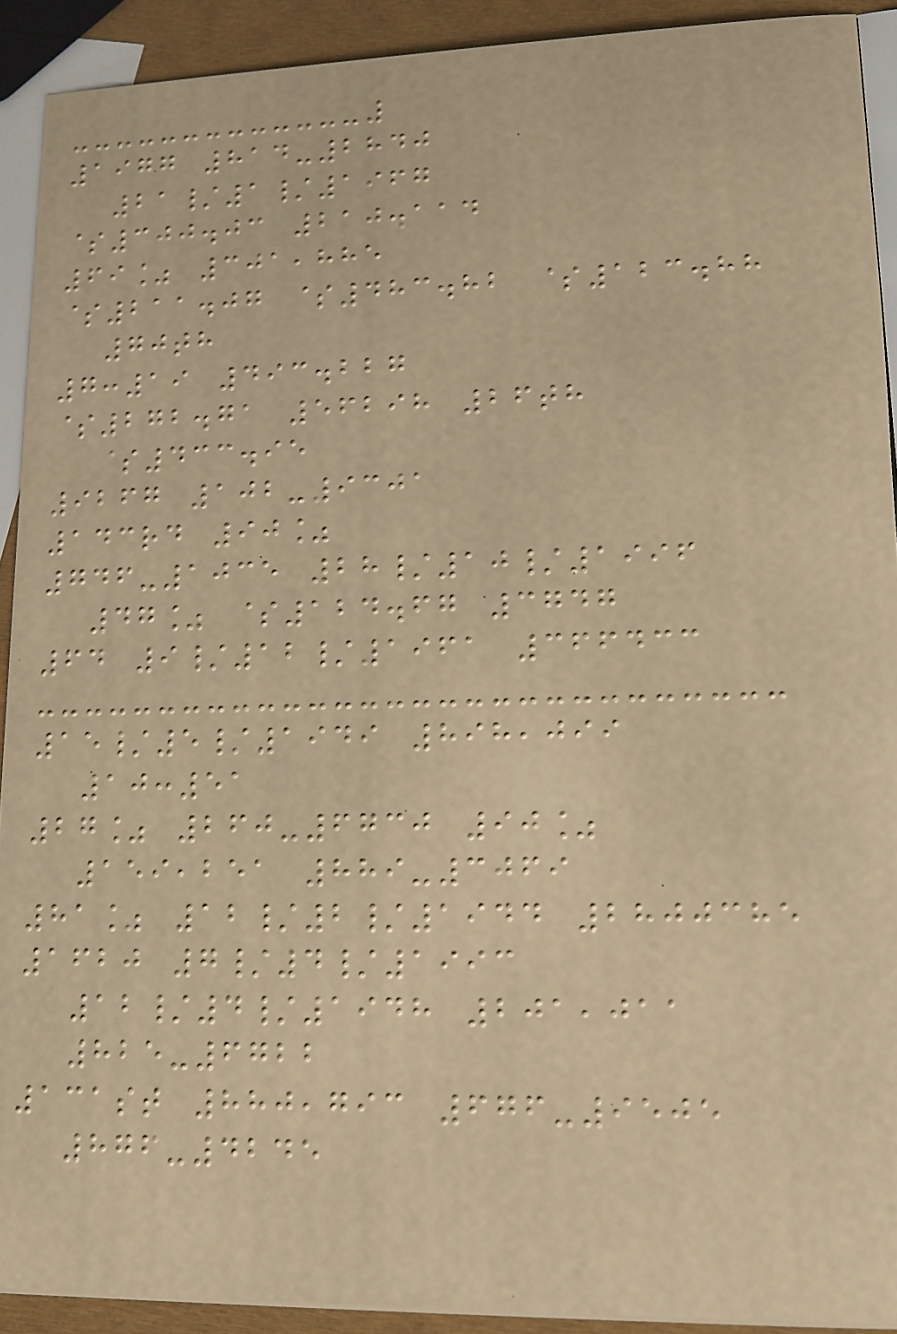1977 814-2840
21/1/1967
$300.03 210.114
69% 301,885
$211.07 $483.82 $123.88
70th
7:19 493.227
$272.71 56298 26th
$433.95
9267 102-9301
143rd 90%
746-1035 28/10/1996
47% $124.67 3747
64 9/12/1961 366433
15/5/1949 898,099
10:51
27% 260-6730 90%
159,251 889-3069
81% 12/2/1944 2800385
1620 7/4/1993
12/4/1948 201,011
825-6722
131st 880,793 676-9505
876-4245
